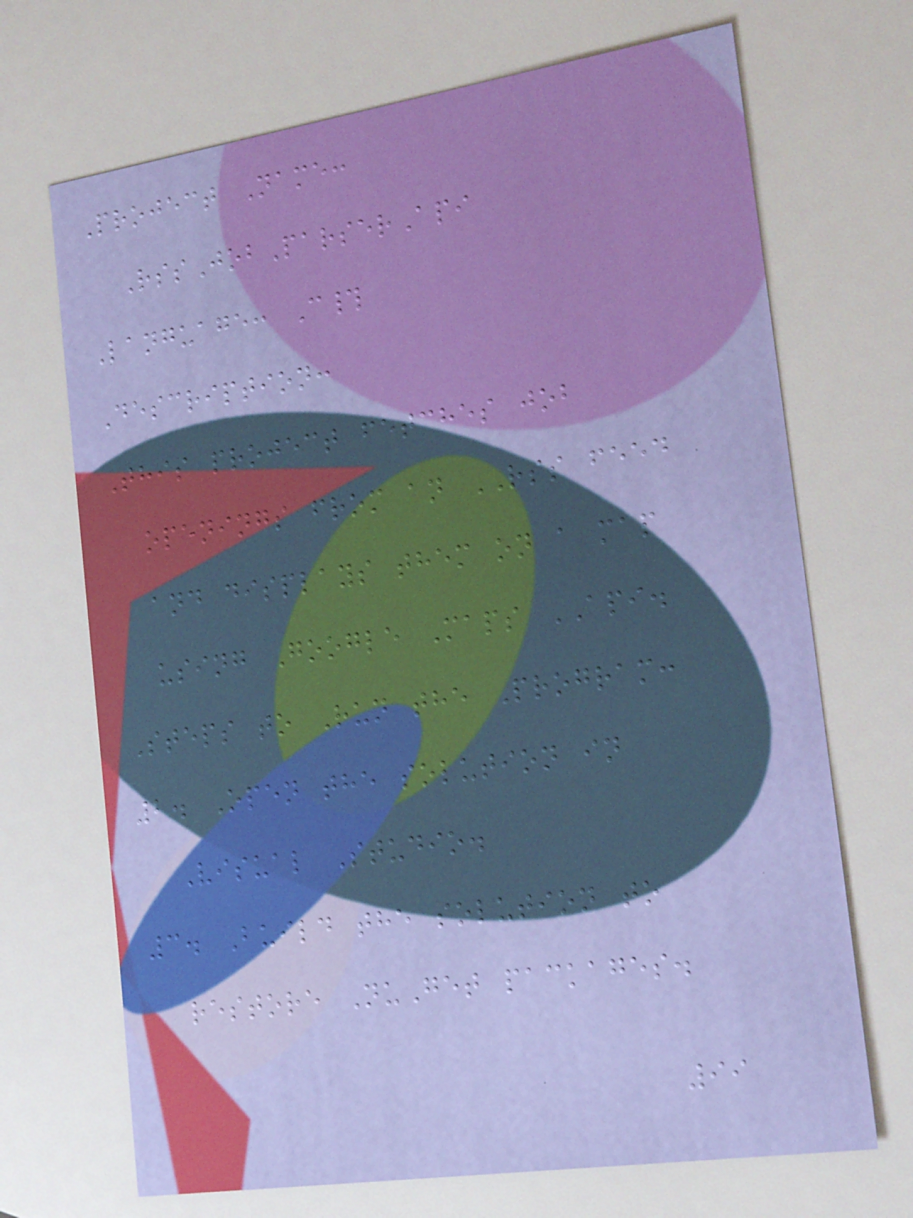Project Name:
RssJobParserApi
Language: C#
Description:
This project fetches job
openings from an RSS feed
and displays them on a map
using Google Maps API.
Steps to Run the Program:
2. Open the solution in
Visual Studio.
3. Build the solution to
restore NuGet packages.
99
